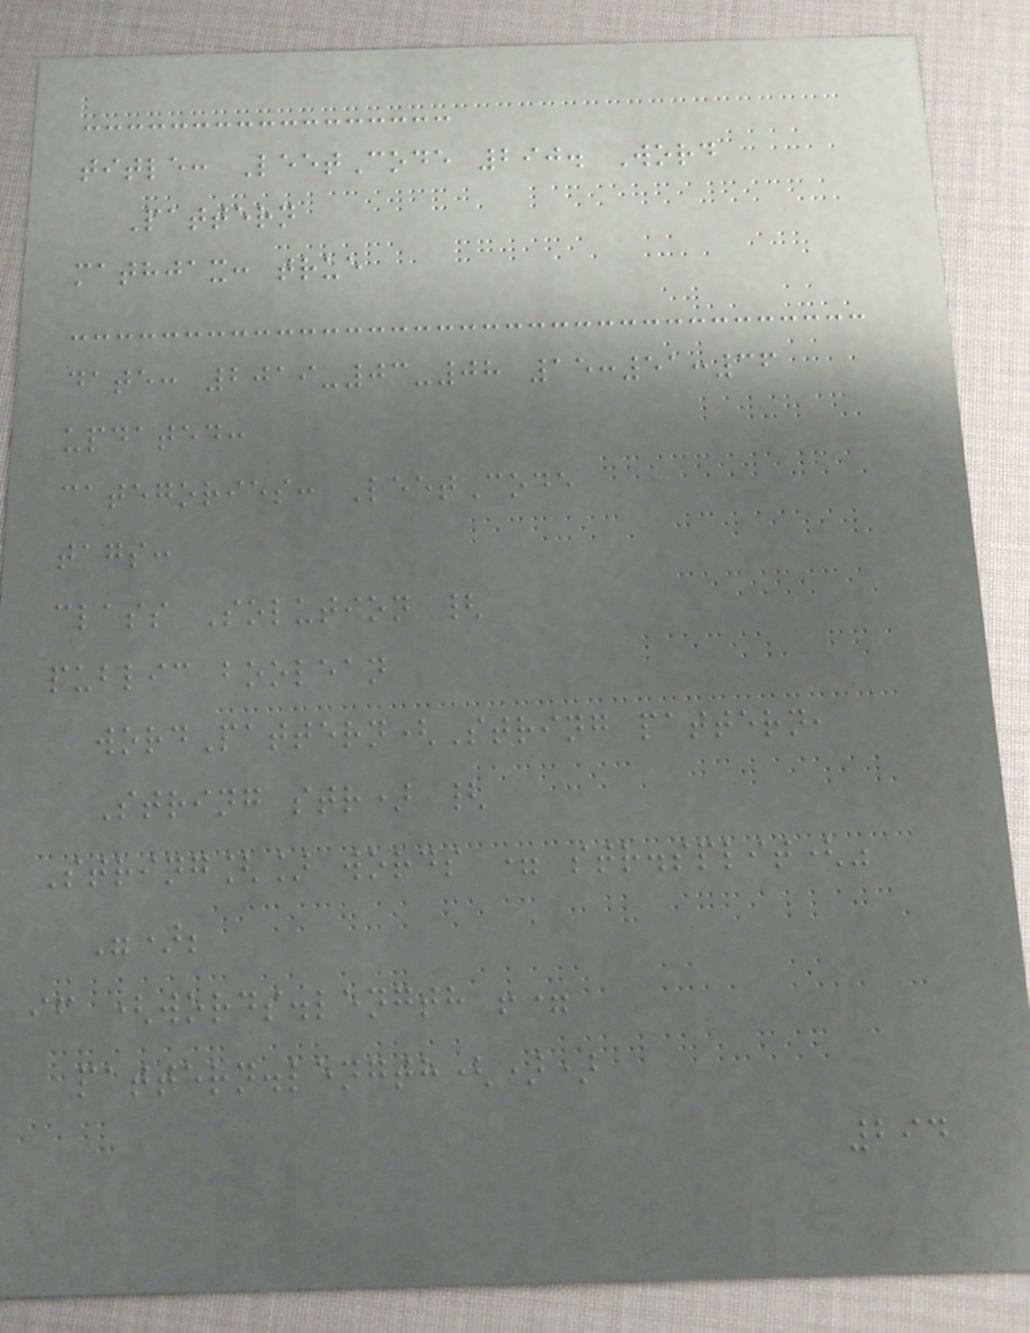title: LeetCode 290. Word
Pattern
mathjax: true
date: 2019-03-08 15:51:36
updated:
categories: LeetCode
tags:
class Solution {
public boolean
wordPattern(String pattern,
String str) {
String[] words = str.split("
");
if (words.length !=
pattern.length())
294
